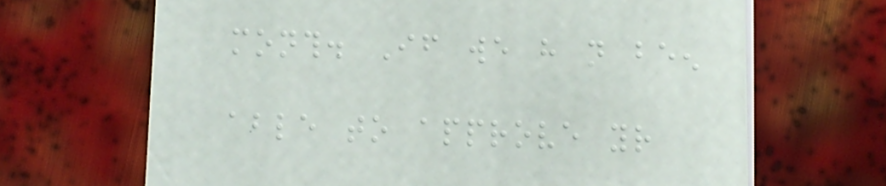month. If we have not been
able to approve your
